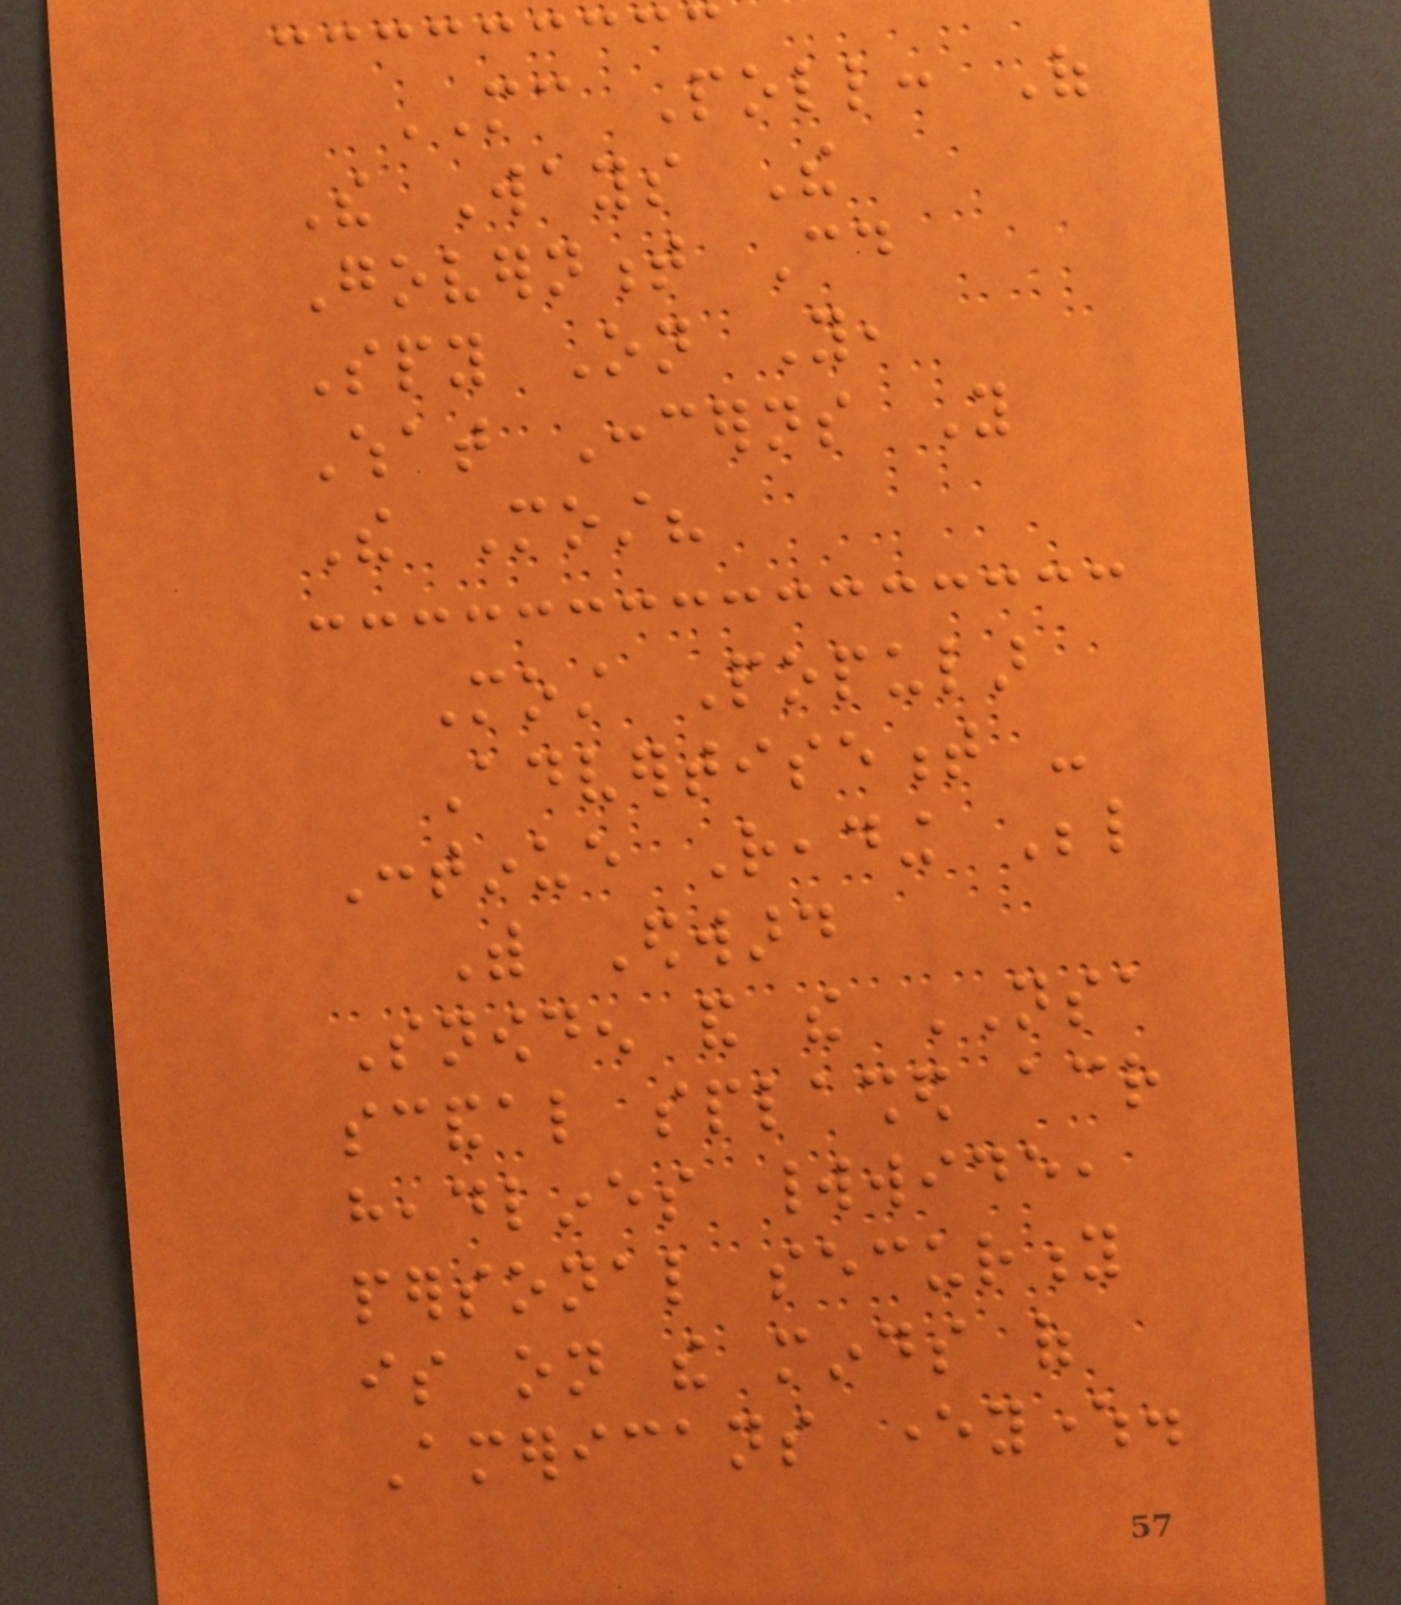MC Poll: Of
The Ways The
Government Could
Spy On You,
What Concerns You
The Most?
Most Popular
Advertisement -
Continue Reading Below
With Edward
Snowden and the NSA
scandal splashed across
headlines worldwide,
personal security
is on the minds of
Americans everywhere.
